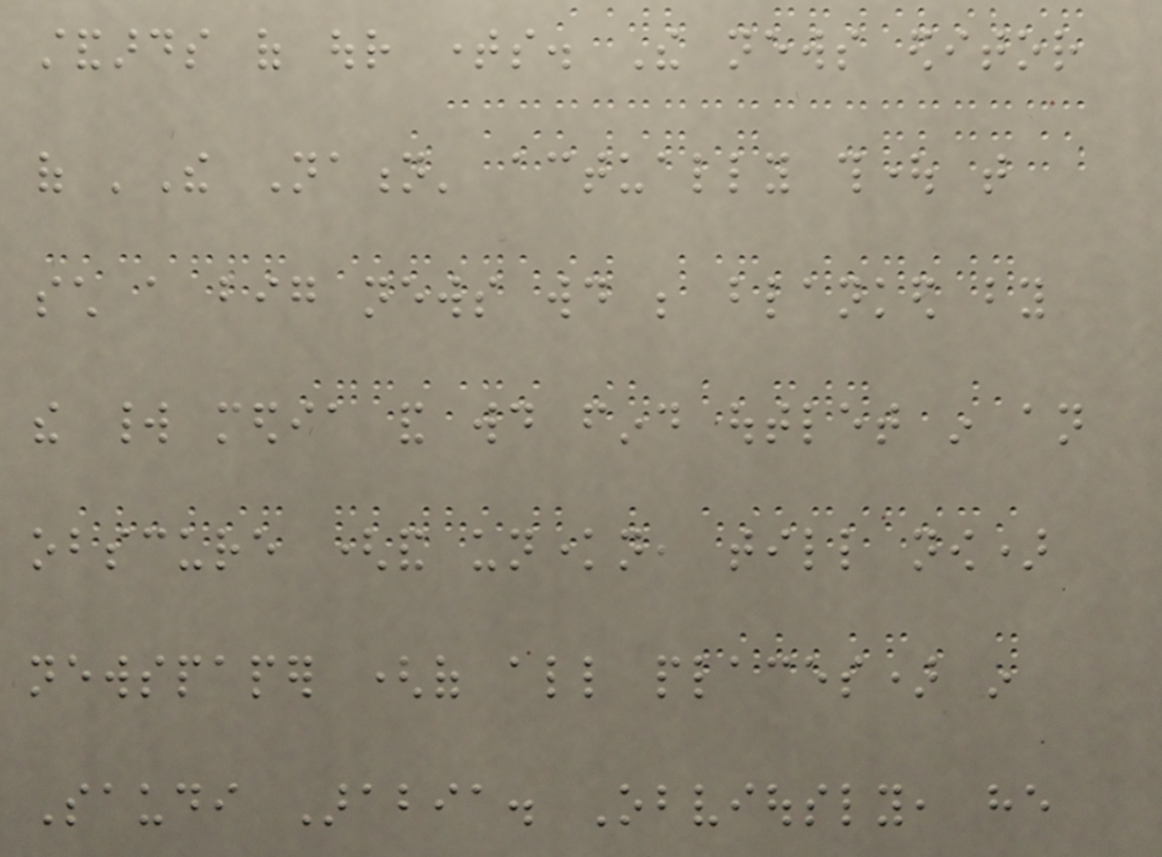standards of our times. The news editor
of 'The Nation' actually thought that
such a big news would be blanked by
the world media and would find outlet in an
obscure (and unknown, till now)
newspaper (of all places) in
Saudi Arabia. Obviously, he
